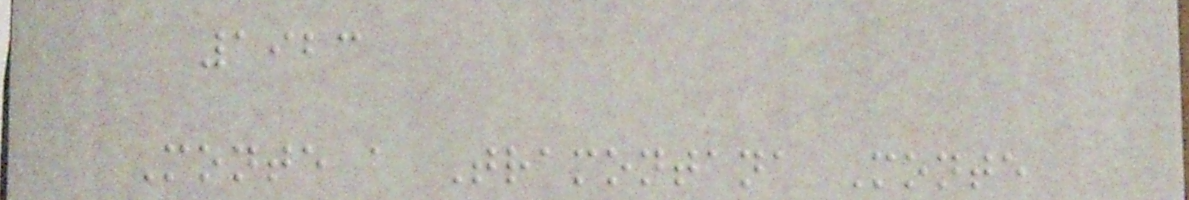1923
Monte a Tramontana Monte
